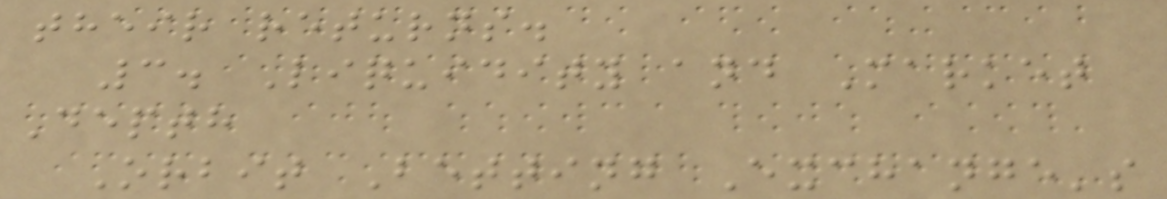their returns.
3. Liquidity and Market
Depth
Orbit Betting Exchange's
